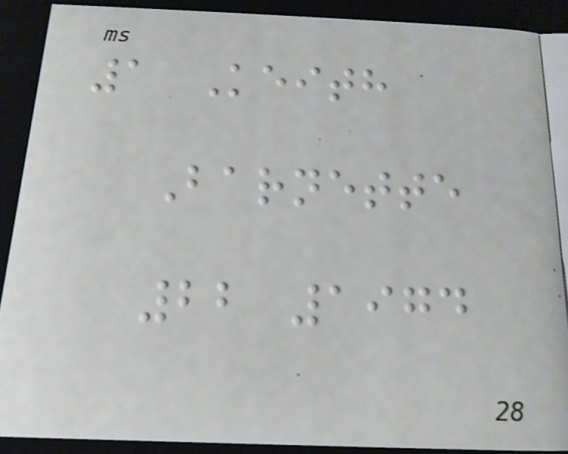1 Keith
Barnette
22 1974
